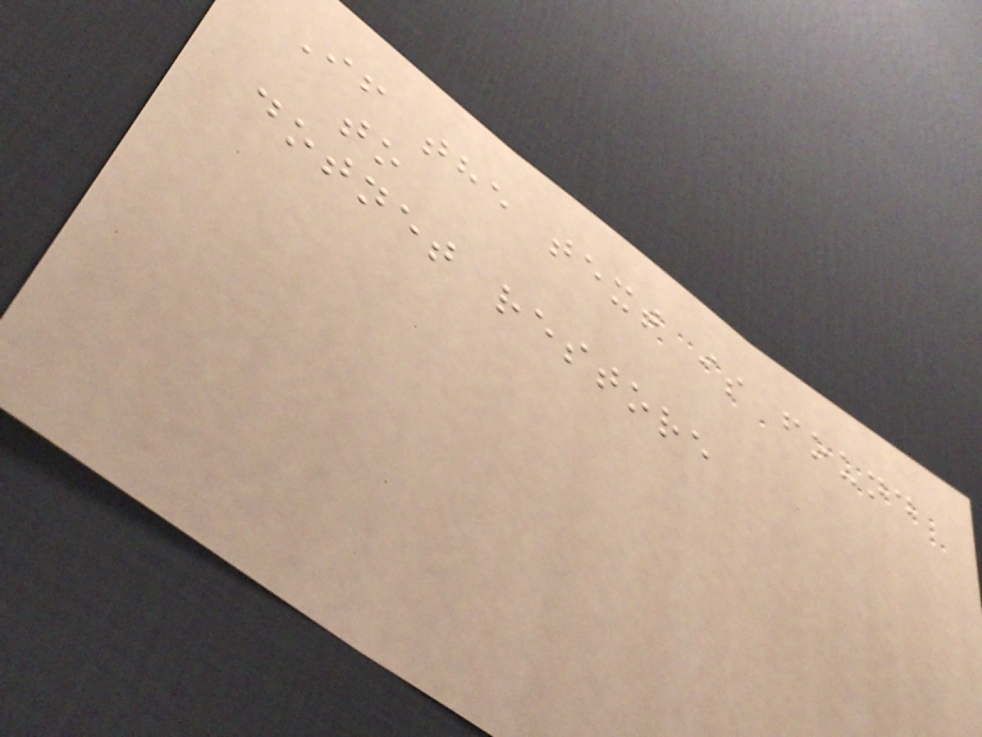If the text is found
to
dotnet restore
